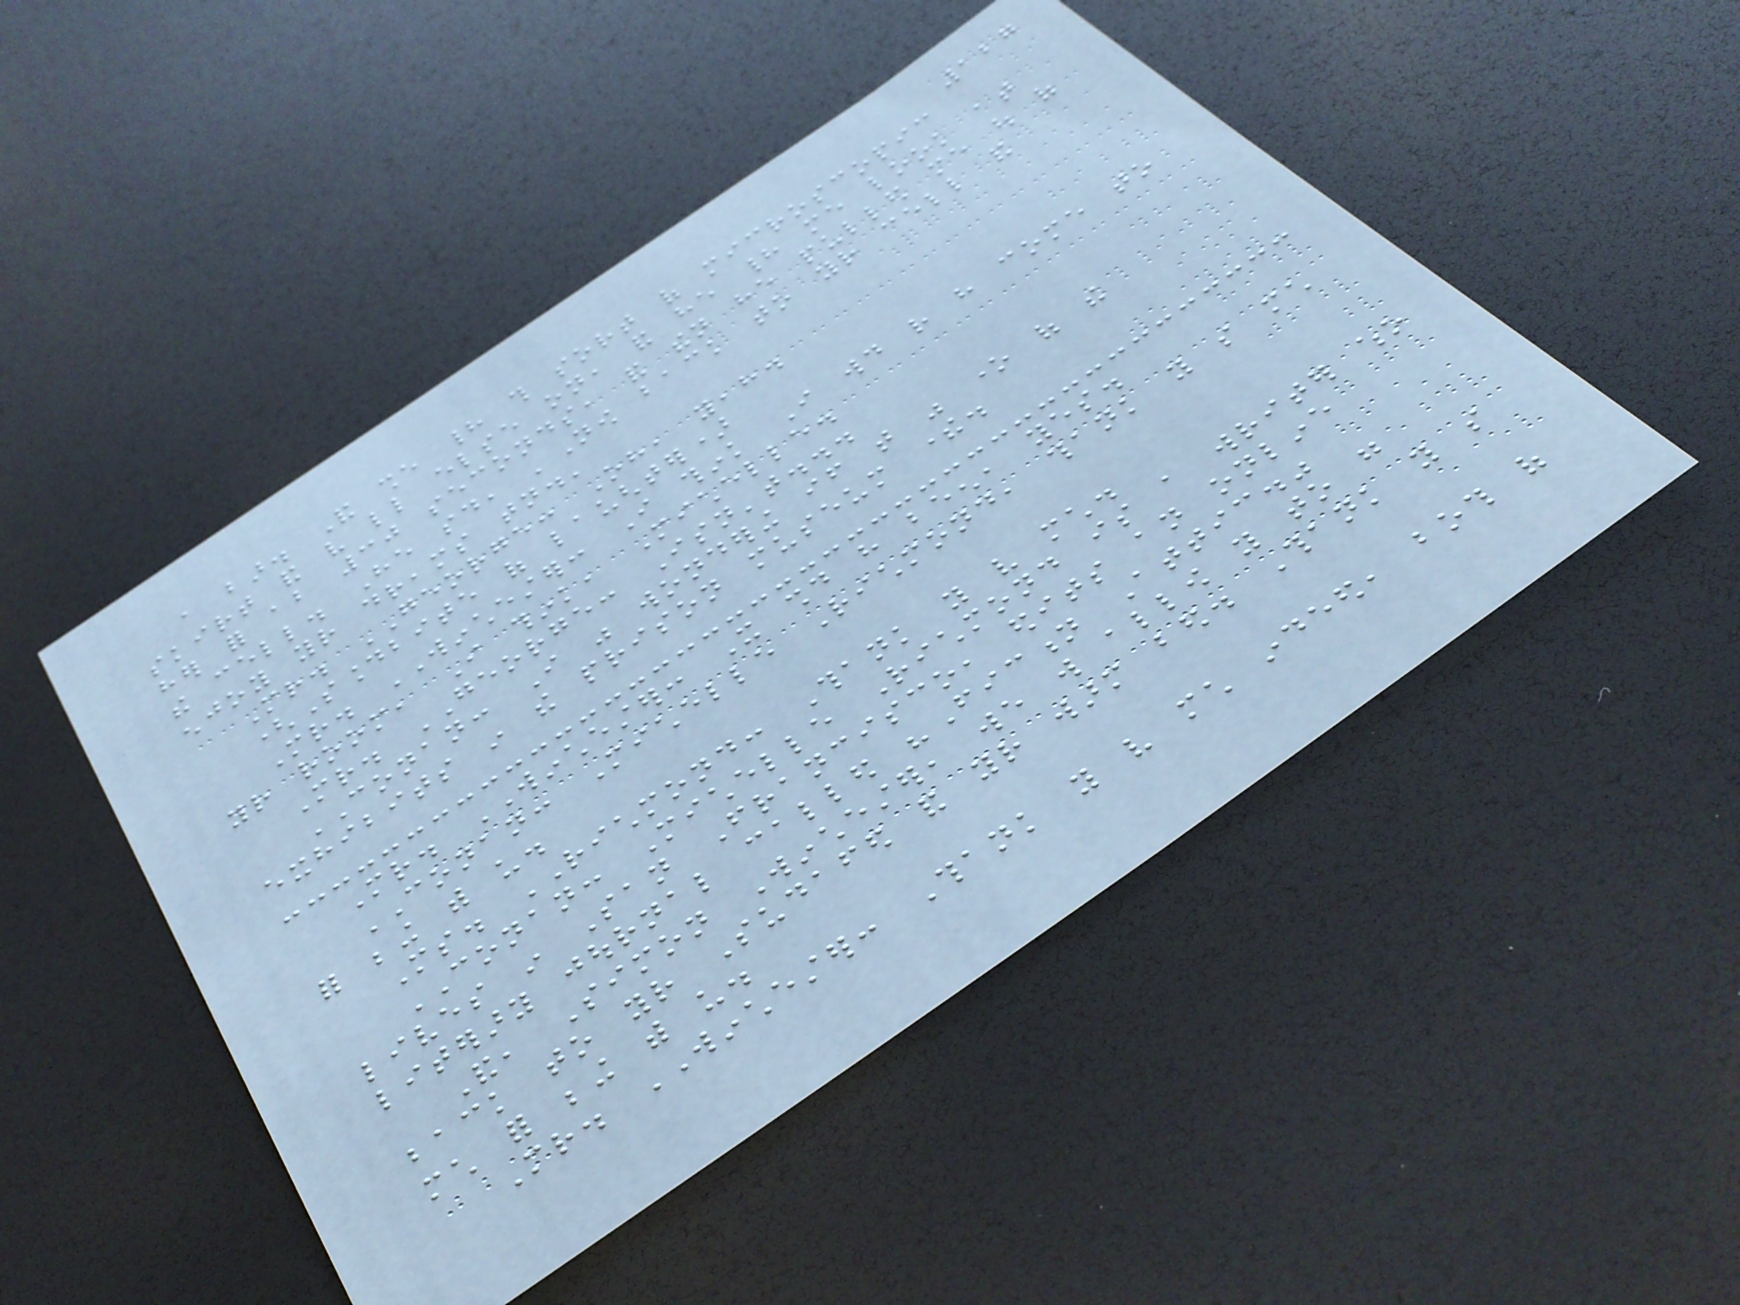127
a bar. And she had this sort of microscopic
skirt and very little else on, and he had me look at
her for about 30 seconds, and then he pulled me out of
the cell. He said, 'Now back to your cell and
enjoy your dreams tonight.'
Mr. GEORGE: Oh, yeah.
(Soundbite of laughter)
Mr. WINCHESTER: I think I would rather have come to
your room, I think, Michelle.
Mr. GEORGE: Isn't...
CONAN: I was wondering if that was one of the
exhibits in the prison museum there.
Mr. WINCHESTER: It should have been, yes.
CONAN: Michelle Richmond, thank you so much
for being with us.
Ms. RICHMOND: Thank you very much.
CONAN: Michelle Richmond is a writer who
lives in San Francisco, edits an online
literary journal called "Fiction Attic."
And, Simon Winchester, we will allow you to go
back to your Sudafed and your warm bed. Thank you so
much for being with us.
Mr. WINCHESTER: Thank you very much indeed, both of
